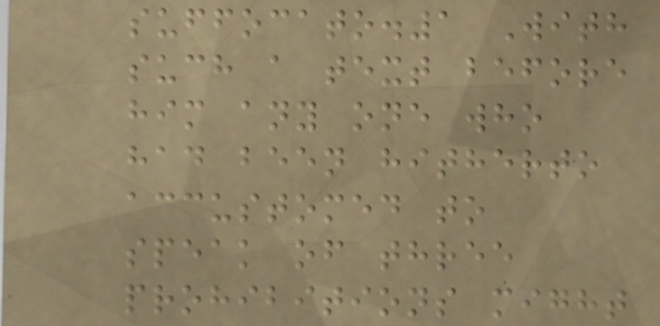suffocato.1 With
such a text before
him any one who
had been hitherto
accustomed to
speak of three
prohibitions might
